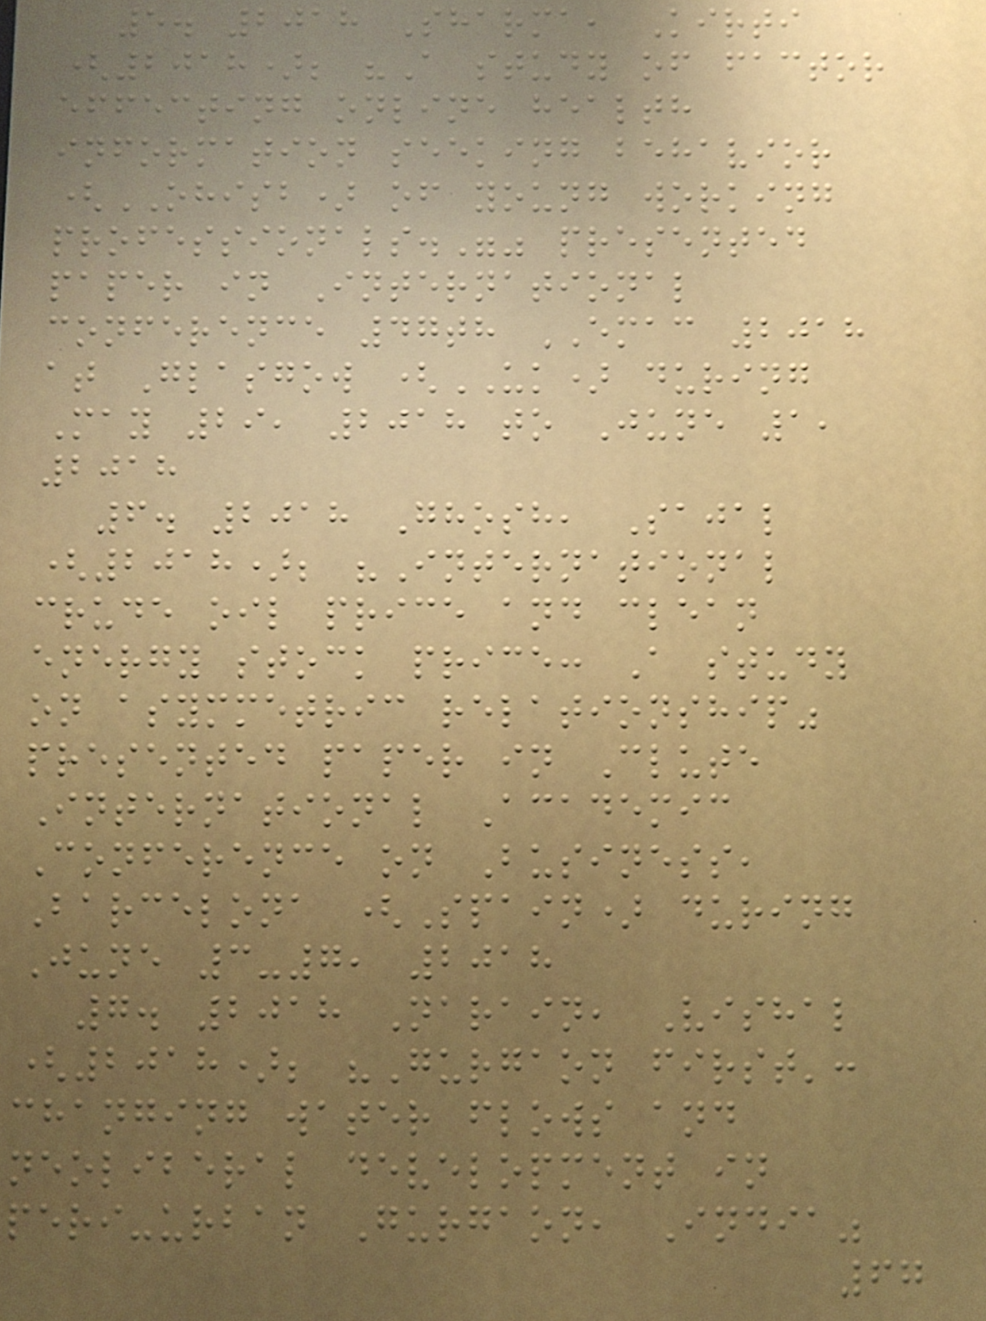5. 2018 Sharma, Kirti
(2018); "A study of factor
effecting online health
information seeking behavior
(OHISB) of young working
professionals."" presented
paper in International
conference 47th EMAC 2018
at Glasgow (UK) during
May 29, 2018 to June 1,
2018
6. 2018 Ghosh, Sajal
(2018); "International
crude oil price and clean
energy stock price: A study
on asymmetric relationship"
presented paper in Clute
International Academic
Conference on Business,
Barcelona (Spain) during
June 3-7, 2018
7. 2018 Narain, Vishal
(2018); "Gurgaon first':
changing water flows and
neoliberal development in
peri-urban Gurgaon, India"
67
